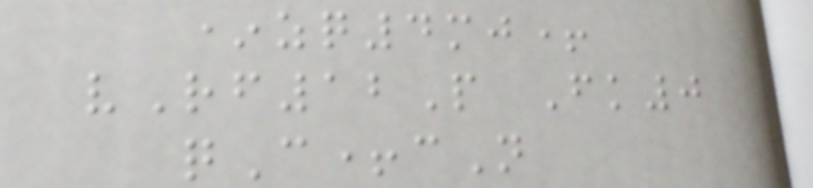*zq4mj+
vRf12P Fk0
qC+cN
